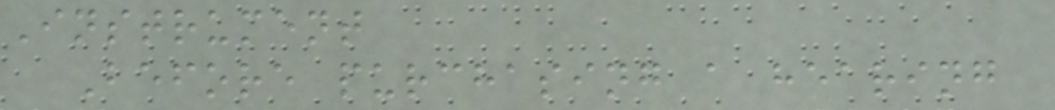Instrument
Before purchasing a hearing
